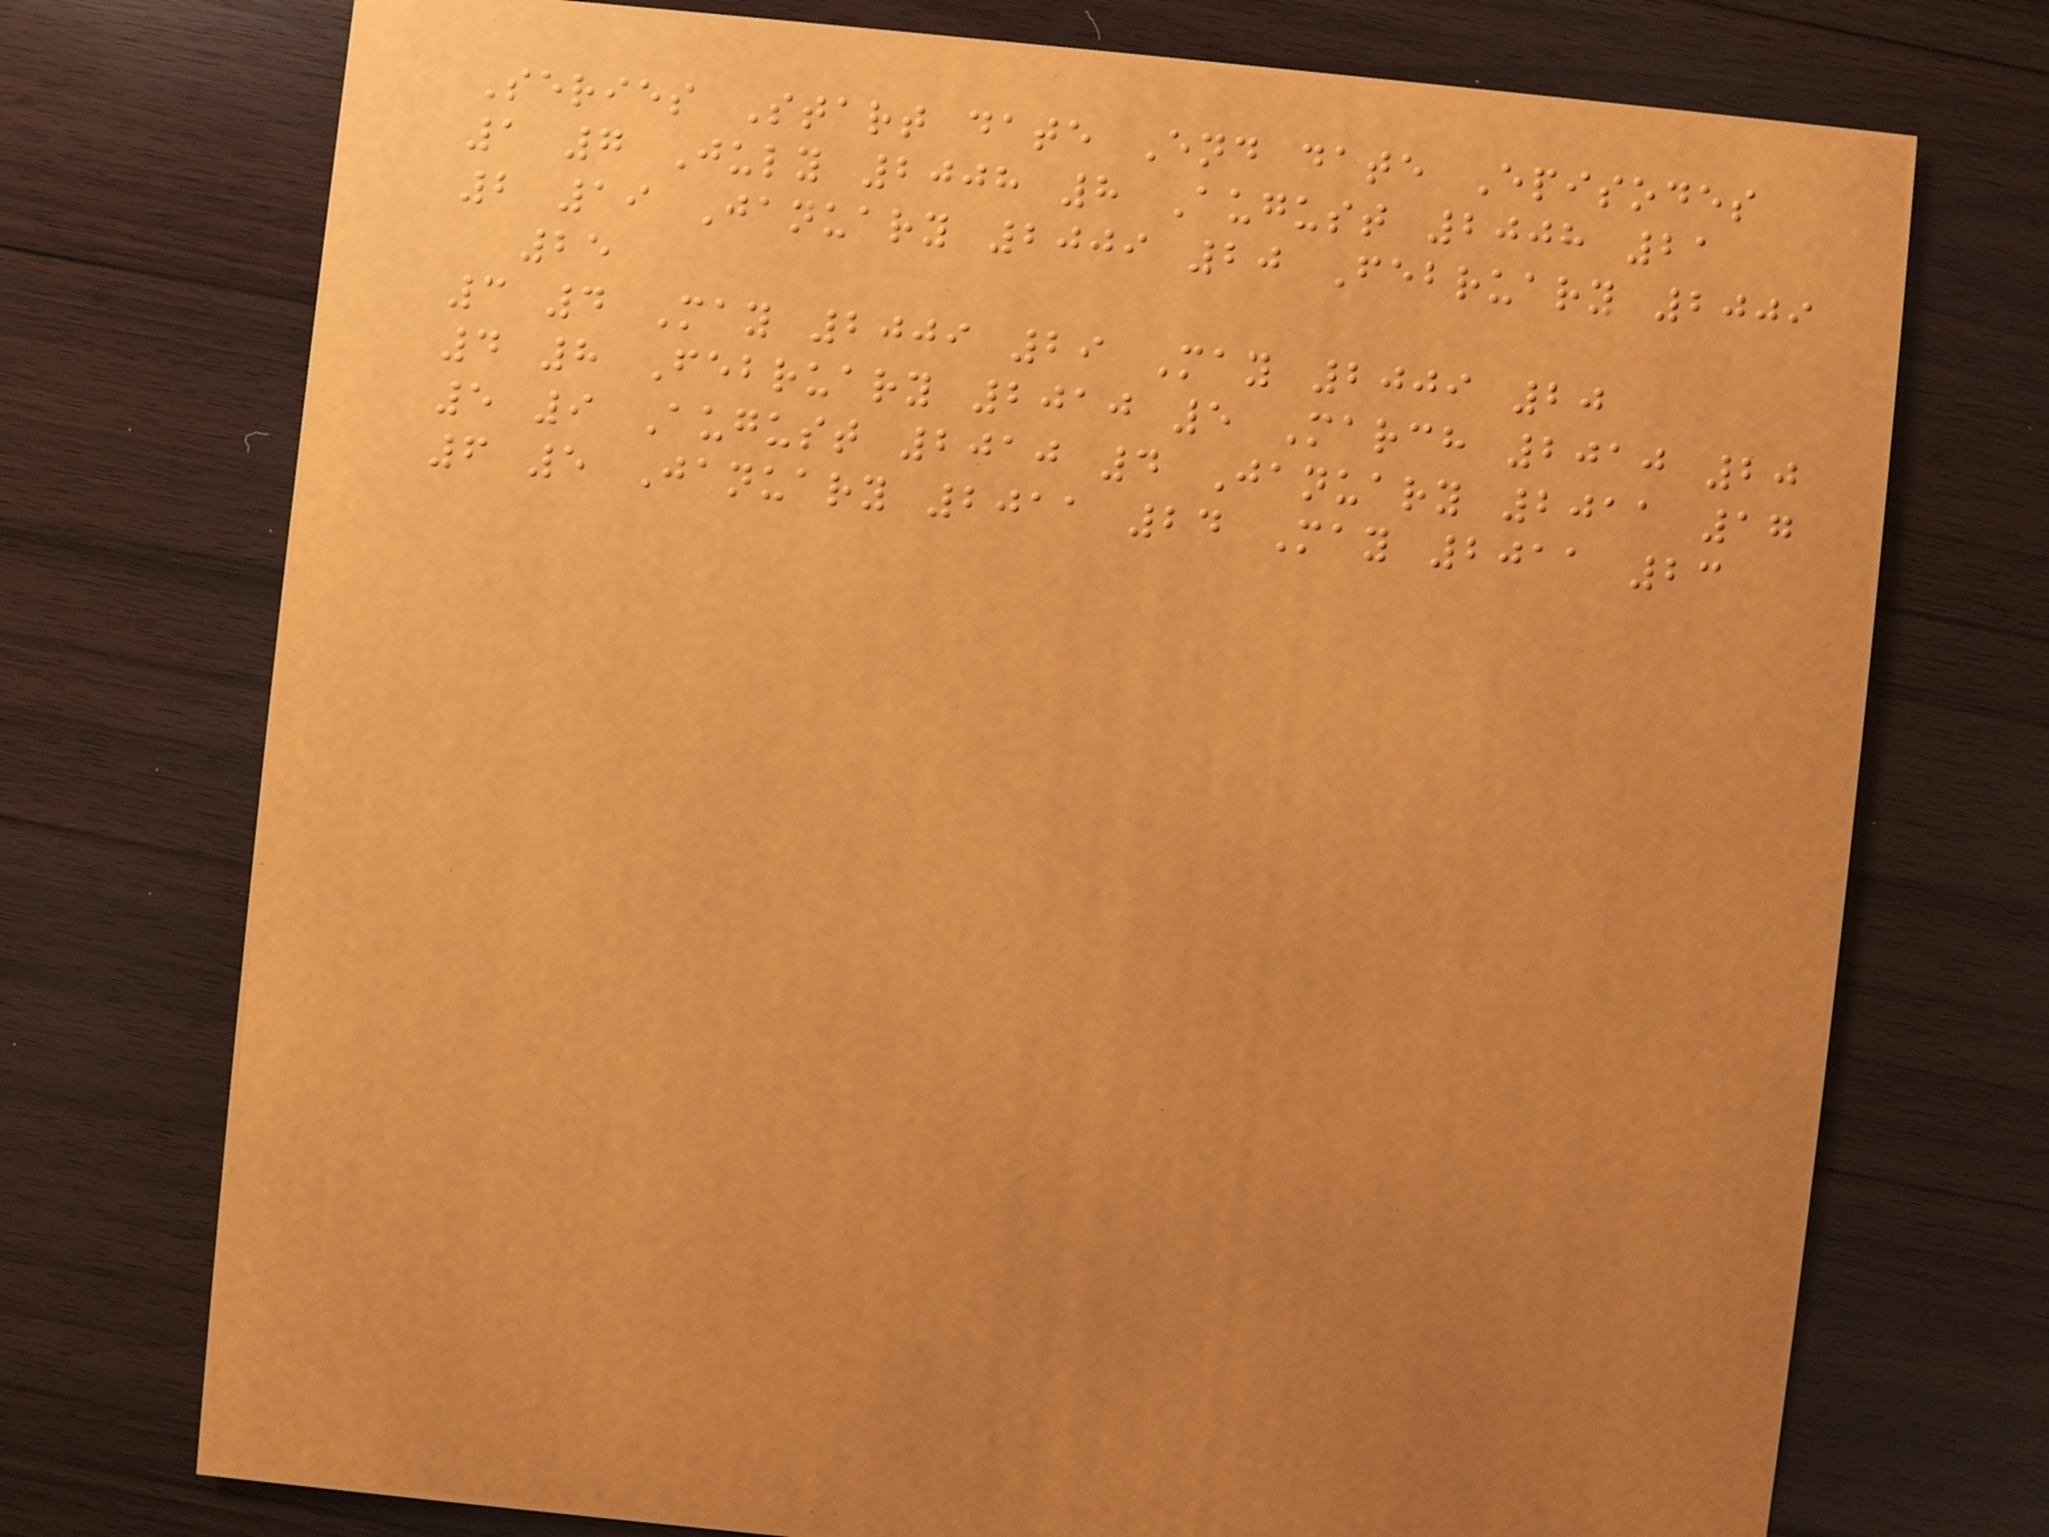Series Start date End date Episodes
1 7 July 2008 8 August 2008 21
2 19 January 2009 20 February 2009
25
3 4 May 2009 29 May 2009 20
4 8 February 2010 5 March 2010 20
5 9 August 2010 4 January 2011 17
6 5 January 2011 24 May 2011 23
